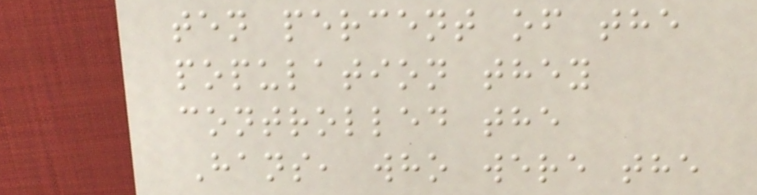ten percent of the
population they
controlled the
Hans, who were the
